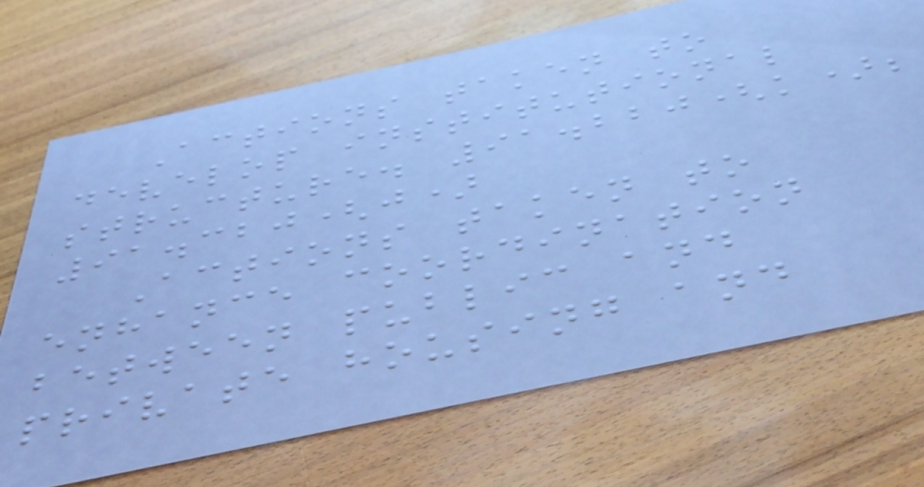Actions taken to
develop institutional
structure. 91.220(k);
91.320(j)
Actions taken to
enhance coordination
between public and
private housing and
